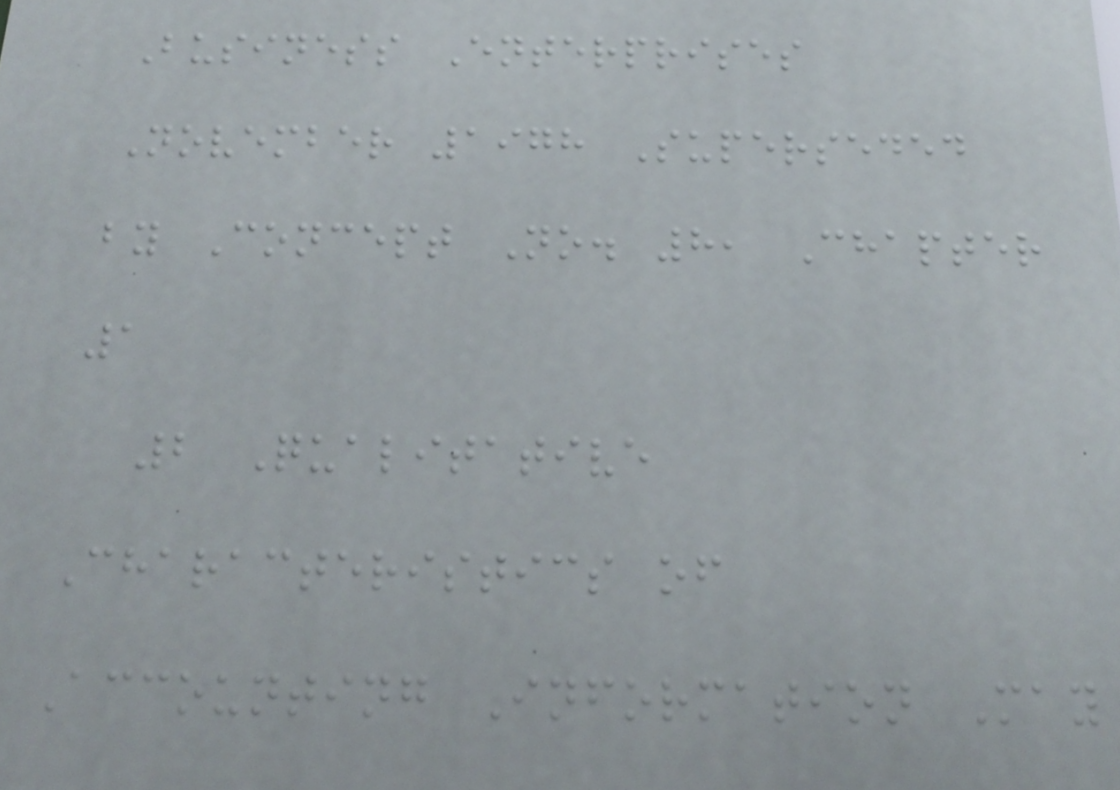Business Enterprises
November 1978 Superseded
by Concept No. 8, Chapter
1
2 Qualitative
Characteristics of
Accounting Information May
